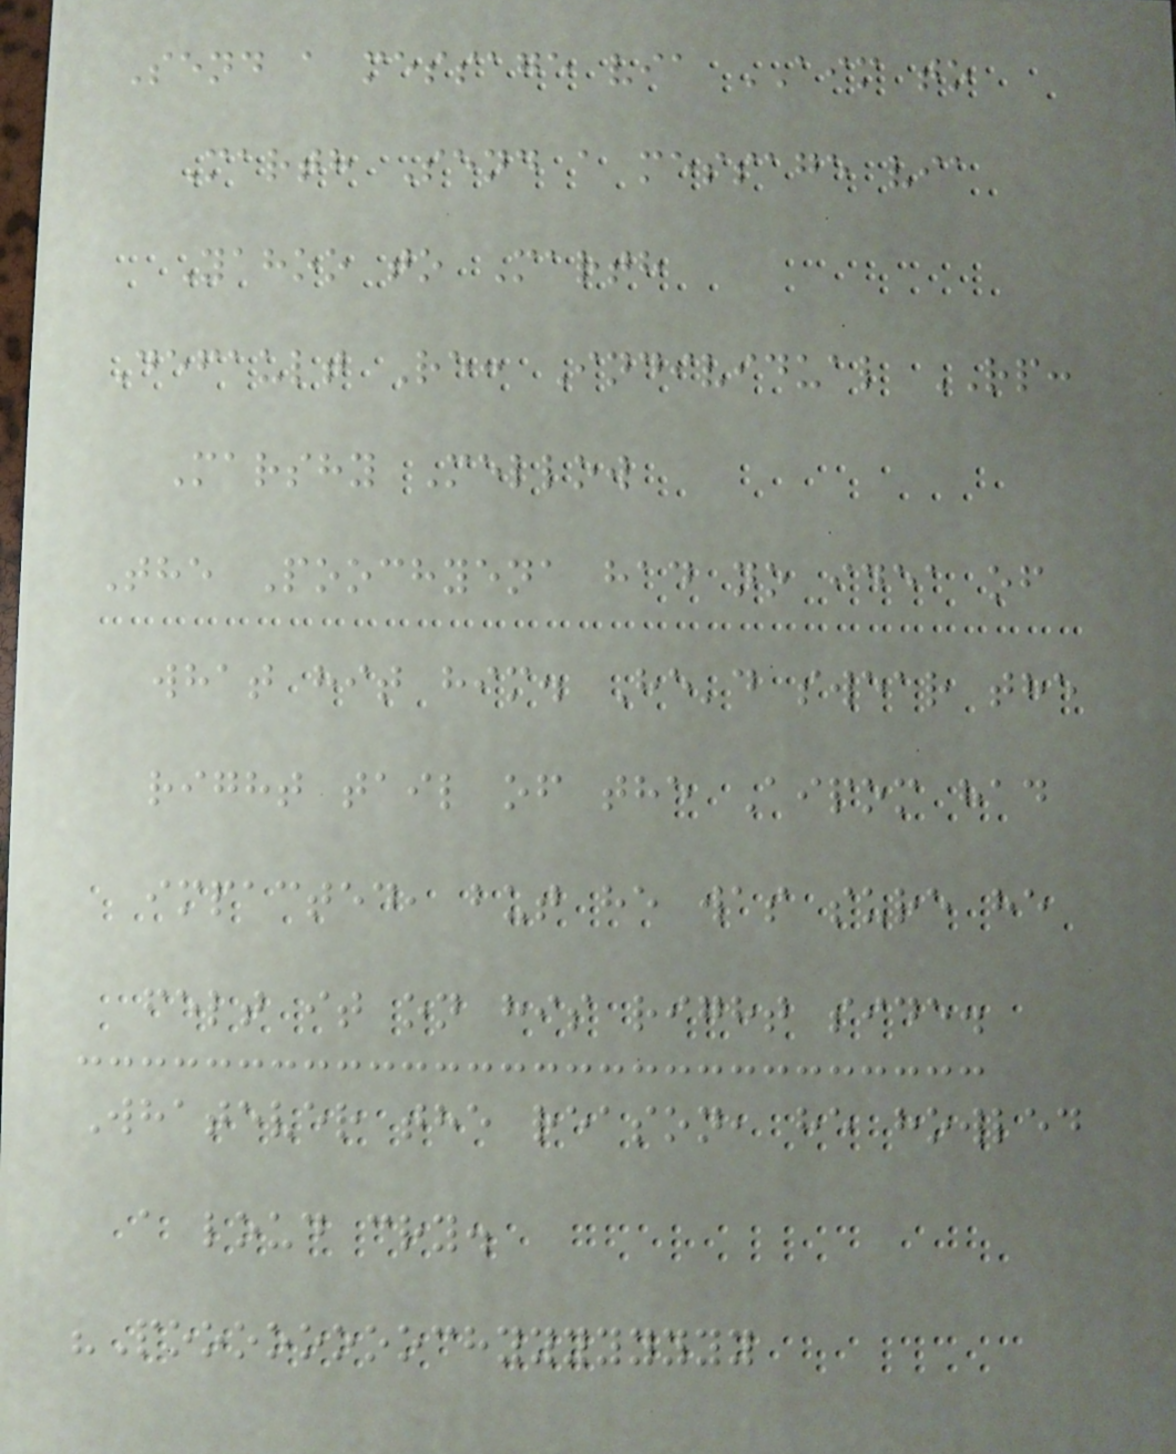Send a message via AIM to
Marth Send a message via
Yahoo to Marth
Default Re: Individual RP:
Marshy Mellow
The Poochyena had no idea of
what hit him. He'd swear the
right tail of the Aipom had
impacted, but he was sure he
felt it on his right side.
Whatever the reason, he howled
a loud cry.
"Poooooooochyyyyyyyy
